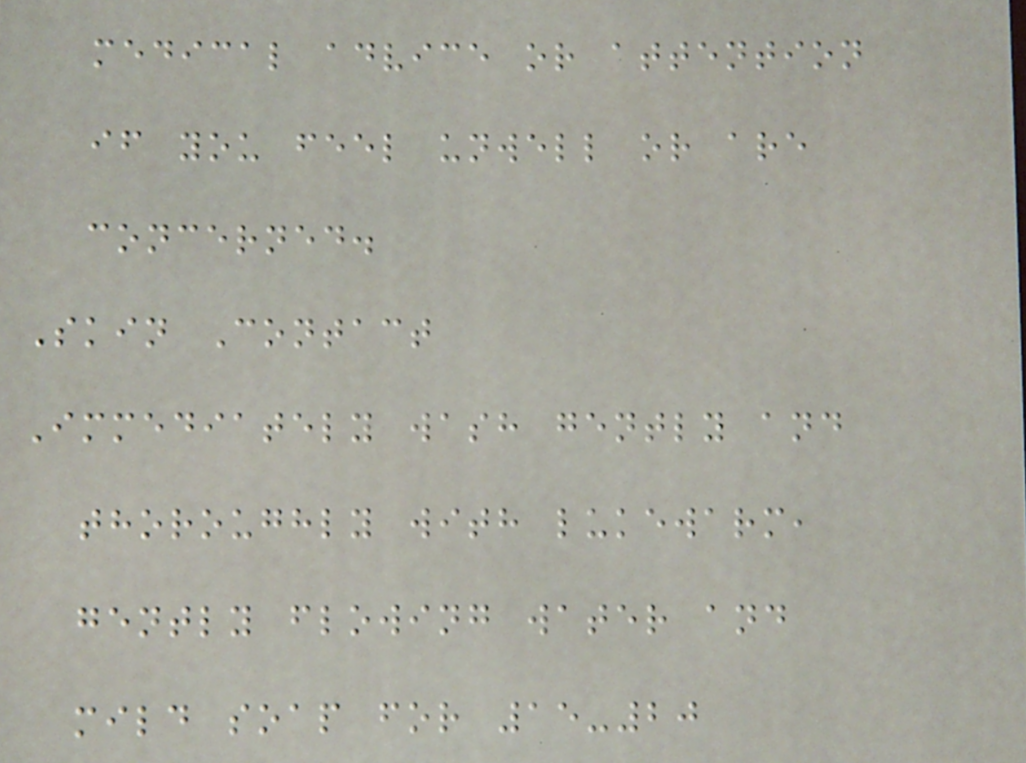medical advice or attention
if you feel unwell or are
concerned.
Skin Contact
Immediately wash gently and
thoroughly with lukewarm,
gently flowing water and
mild soap for 15-20
